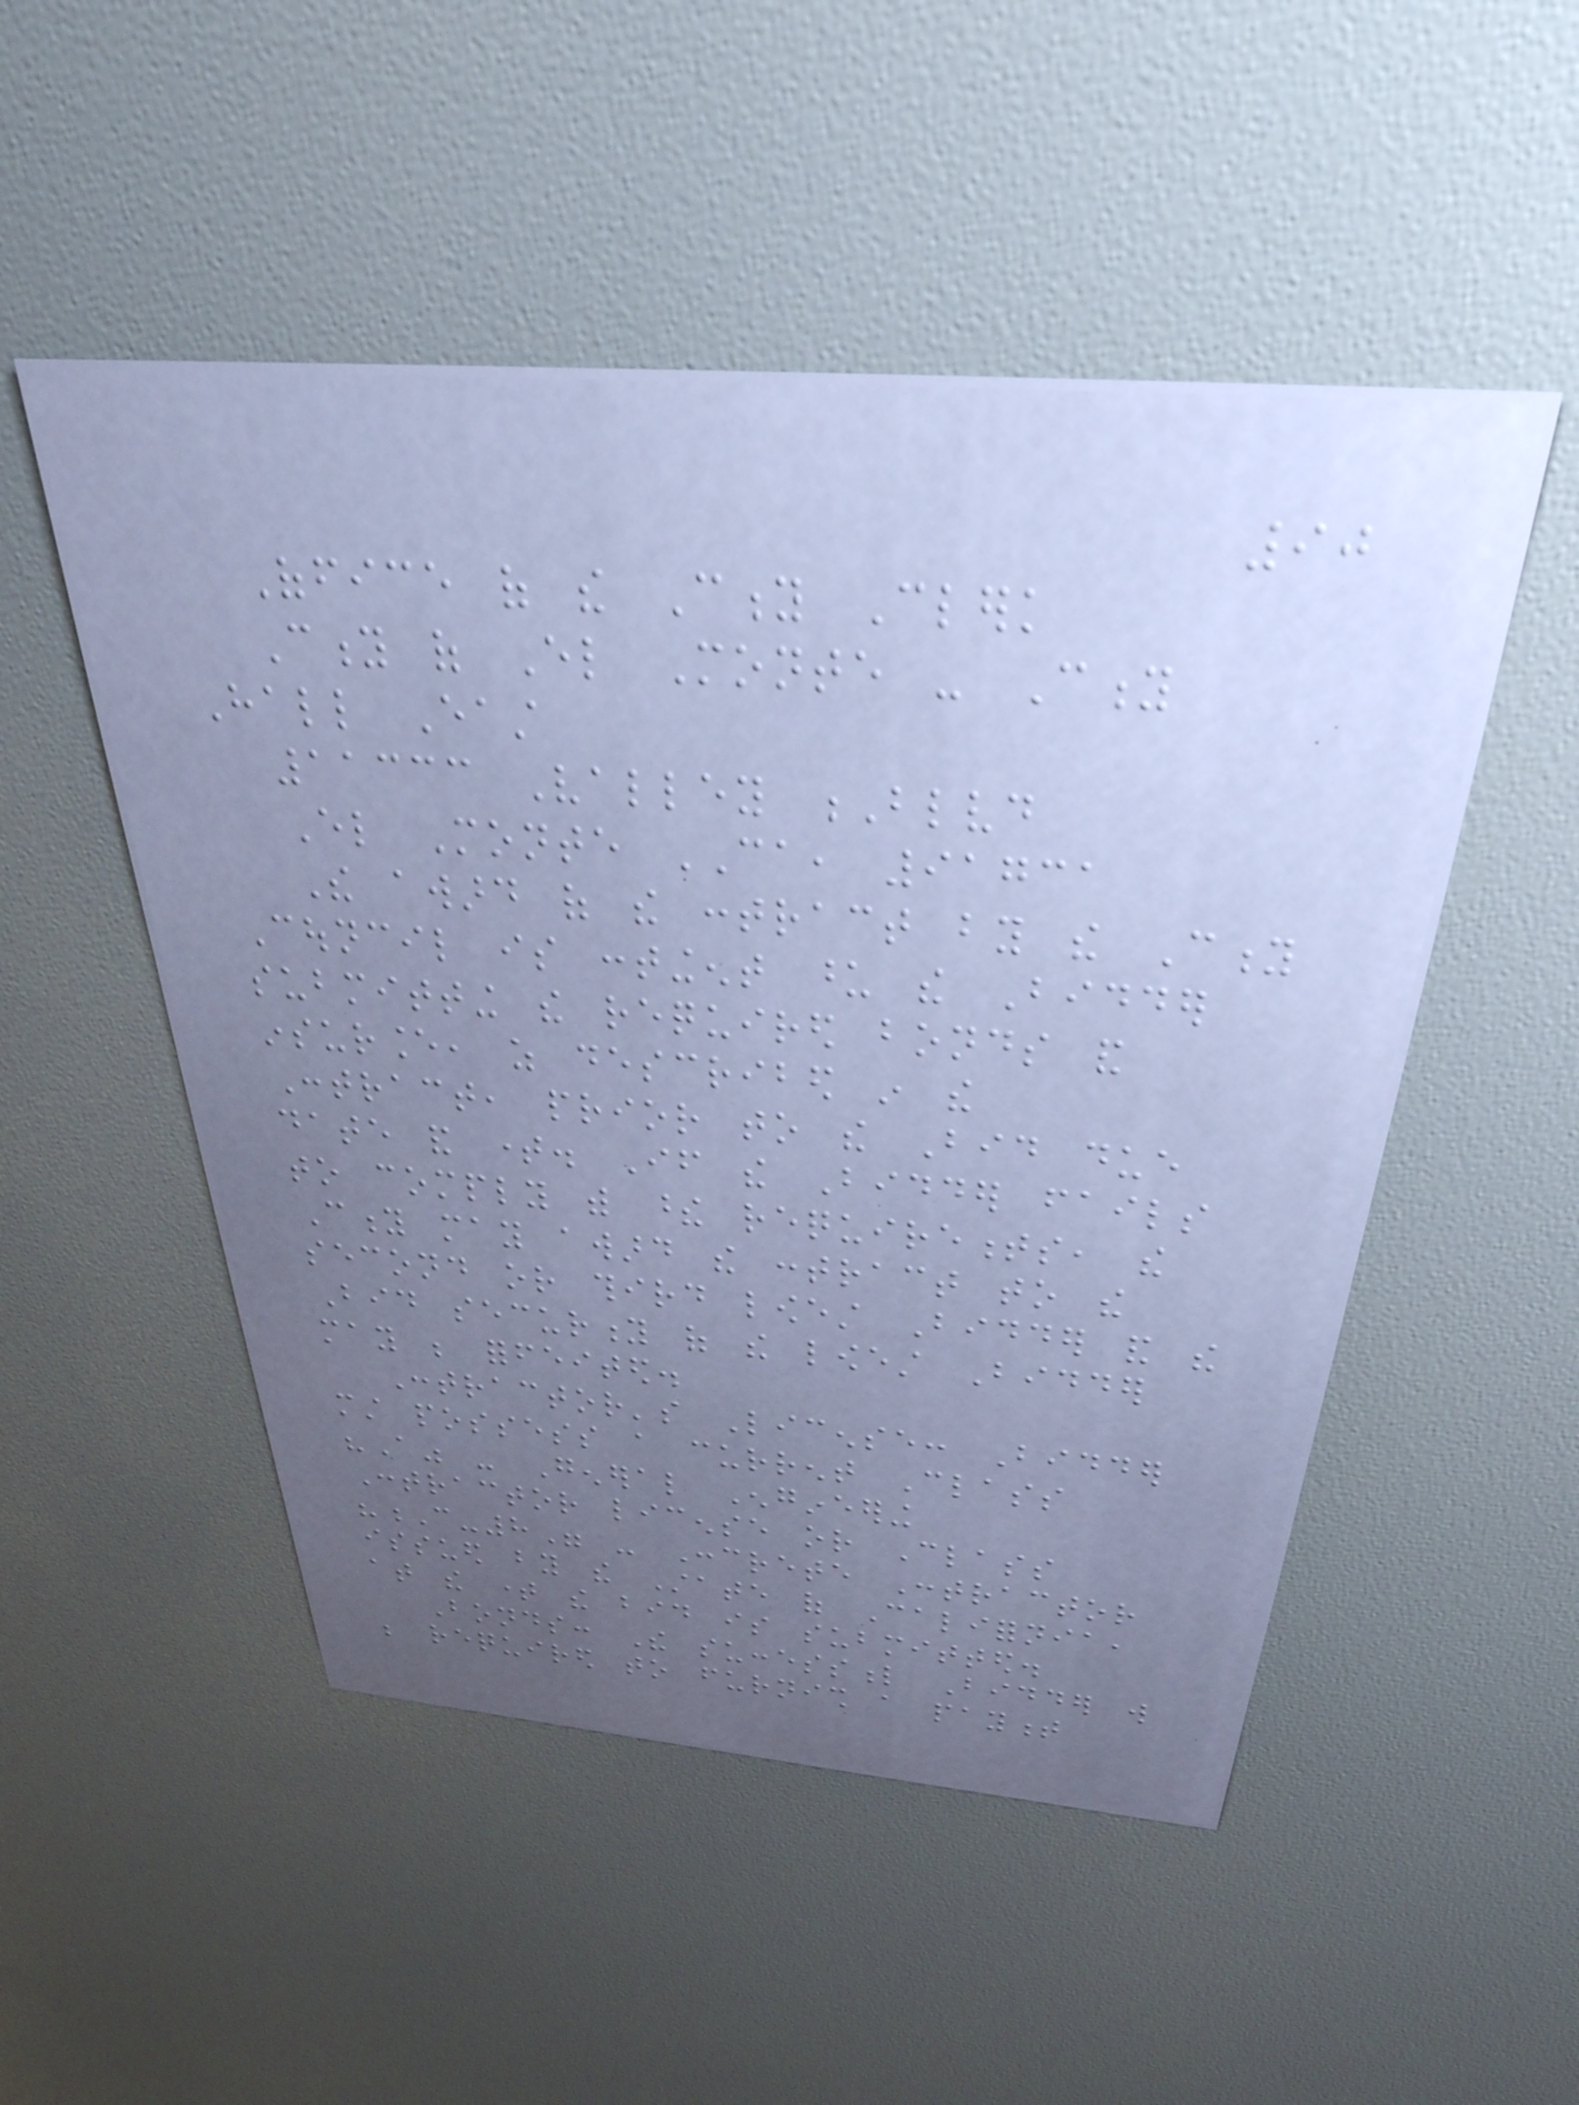90
Office of the City Clerk
City of El Monte - City
Hall East
11333 Valley Blvd
El Monte CA, 91731
The award of the contract by the City
Council is contingent upon the Bidder
submitting the required bonds and
insurance, as described in the
Contract, prior to the Bid due
date and time. If the Bidder fails
to comply with these requirements, the
City may award the contract to the
second or third lowest Bidder and the
Bid security of the lowest Bidder
may be forfeited.
Contractor's License: Bidder
must possess a current Class
"A" - General Engineering
Contractor license or Class
"C-8" - Concrete Contractor
issued by the State of California,
at the time the bid is submitted.
Bonds: The successful Bidder will
be required to furnish a payment
